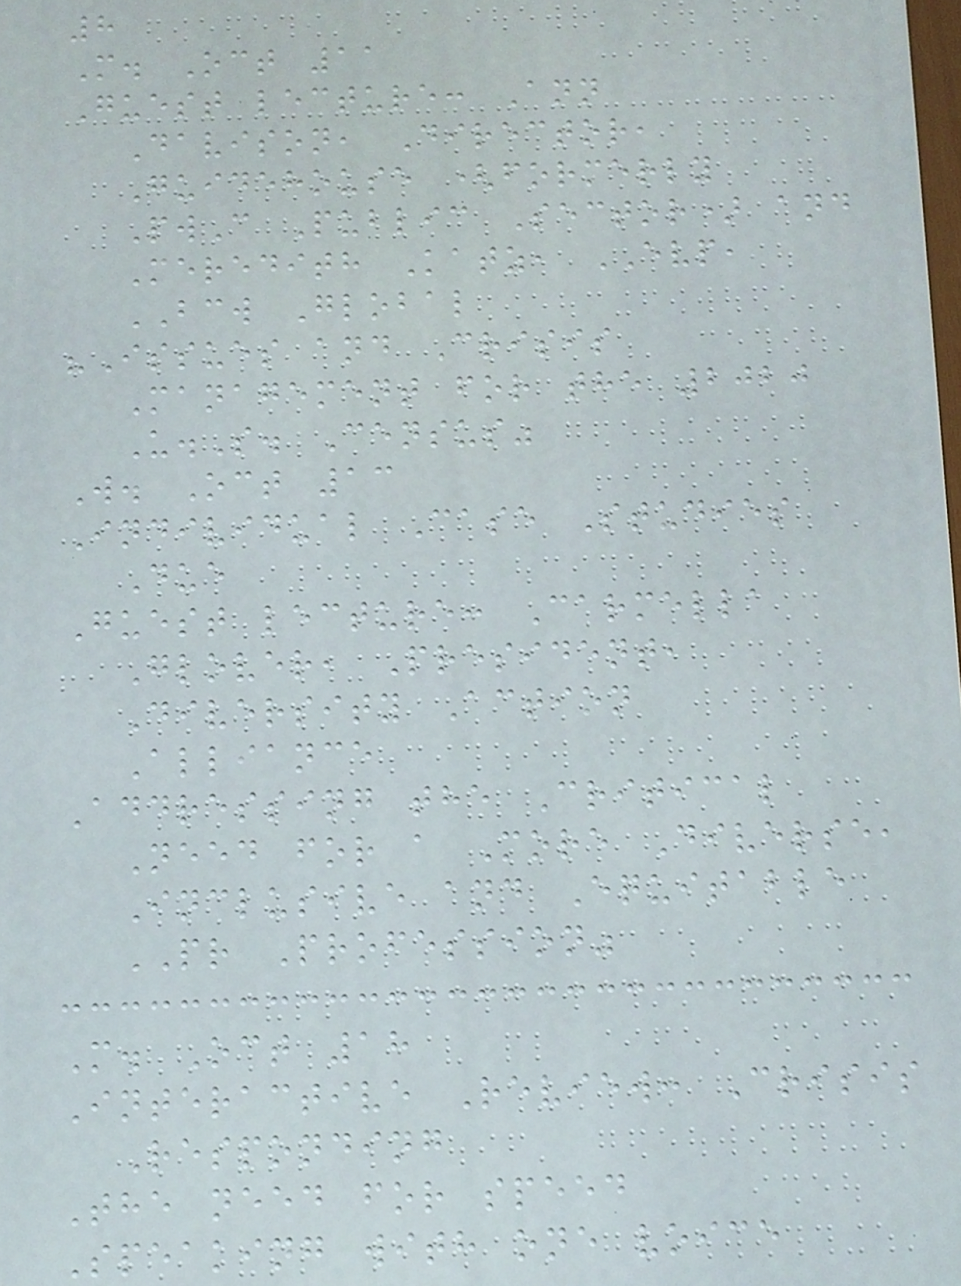8
M. Oct 11
Guest lecture: Ann
Davison, Director,
Guidehouse (formerly
PwC Public Sector) and
Meredith Katz, EVP,
BCW Global
"Issues and Crisis
Management for the 2020
U.S. Census"
W. Oct 13
Individual Case Studies
Due
Guest lecture: Carmella
Glover, President,
Diversity Action
Alliance
Addressing the Critical
Need for a More Diverse,
Inclusive and Equitable
PR Profession"
M. Oct 18
Interactive Review: Crisis
Responding
The need for speed
Speaking with one voice
